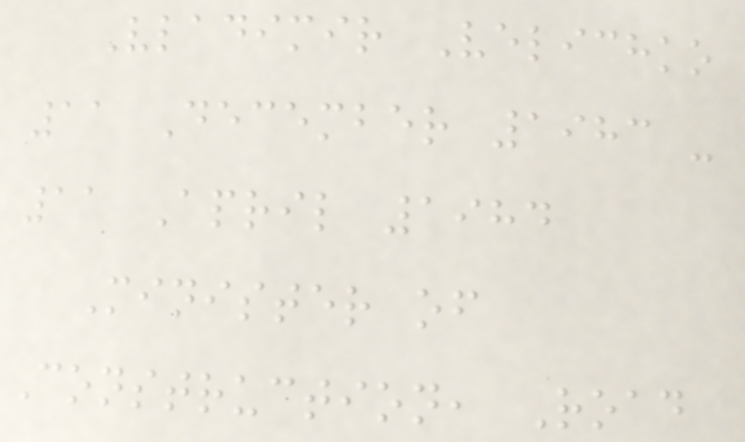Vladimir Velichko
11 December 1983 -
11 April 1984
Minister of
Construction, Road
